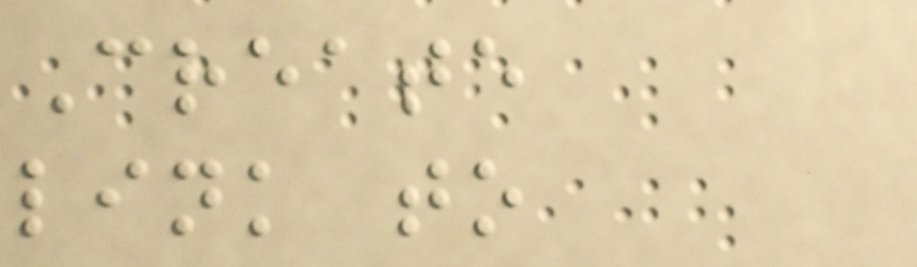Create
link to
